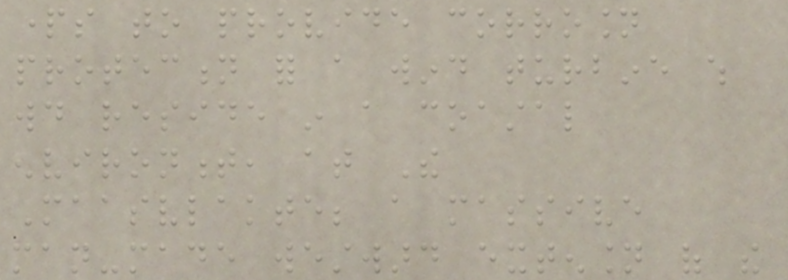parts to provide corrosion
protection for a wind turbine which
would reside in a coastal
environment, at The
Maasvlakte; a massive
man-made westward extension of the
